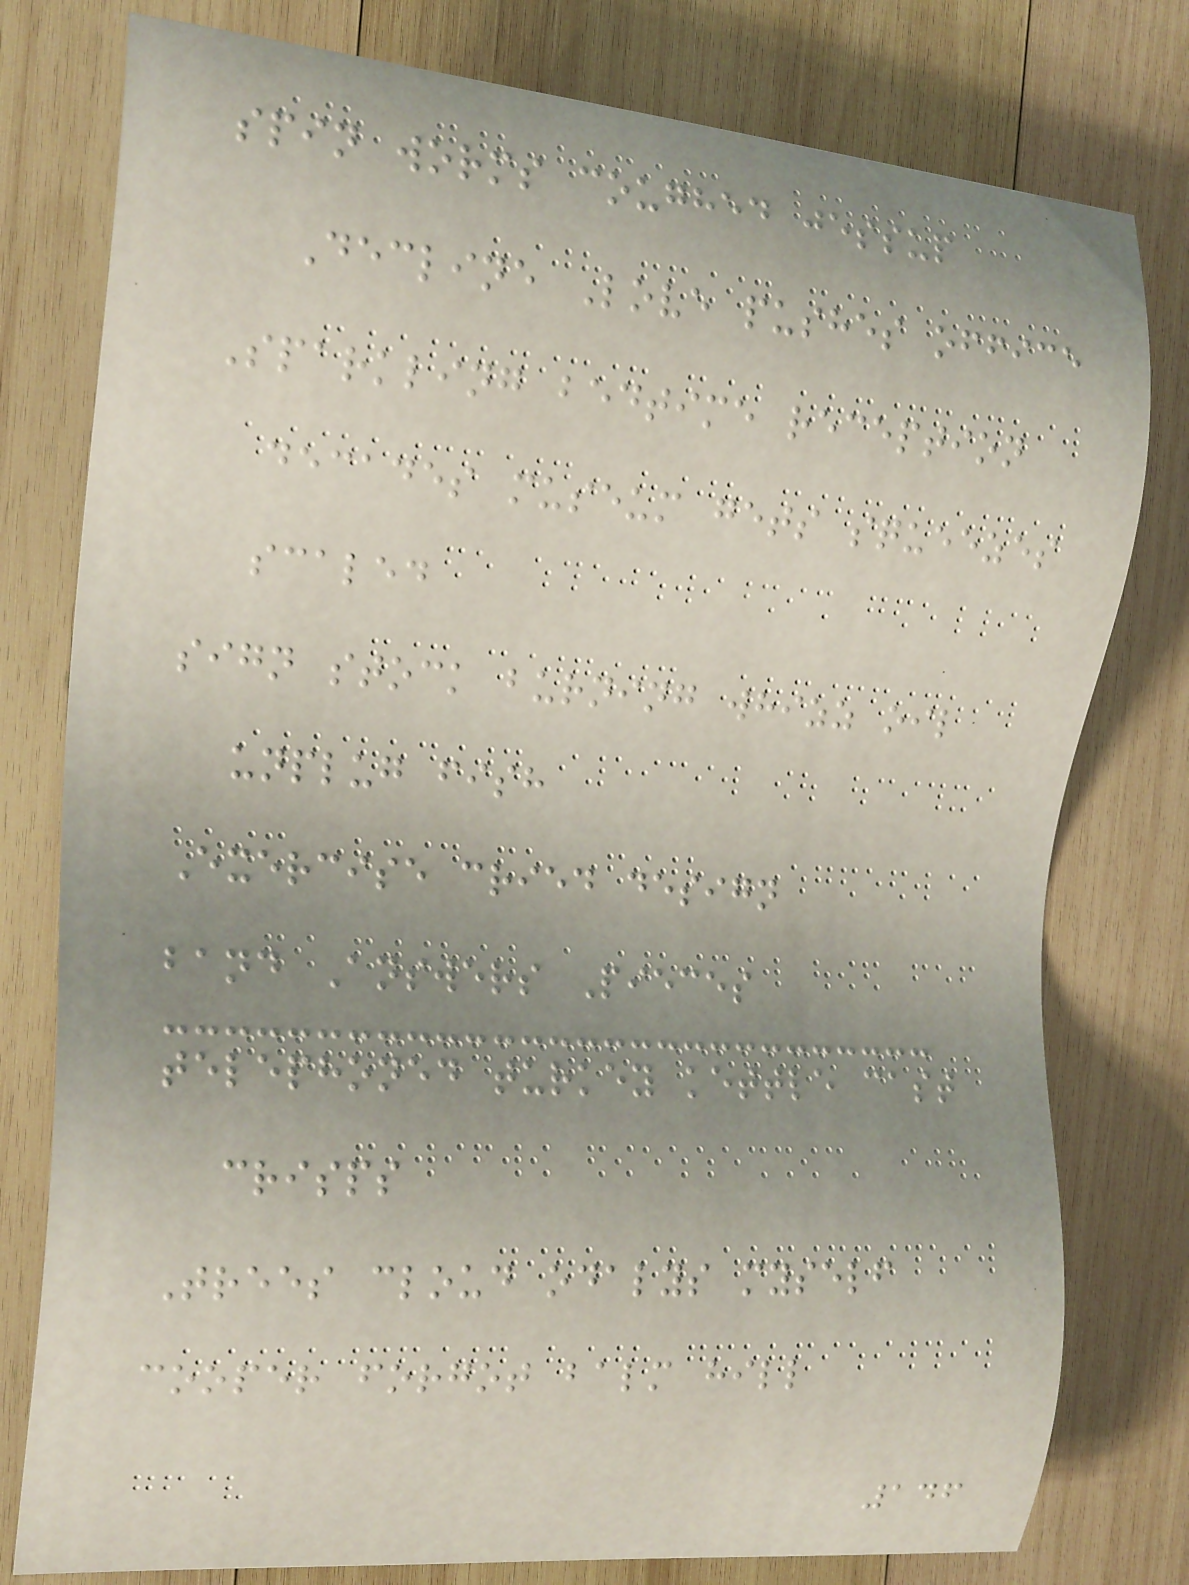spin worms coughed jessup
Decline Love pushes office
Sparkling bedtime reception
decades museum gets squeezes
scaled
sign stock burning whizz oil
unplug fish
Exercise cried design
band Answers Pieces
telephoned turkey kettle cast
crisps
Trees cloud odalys myself
cooper forgot balm hill
146
